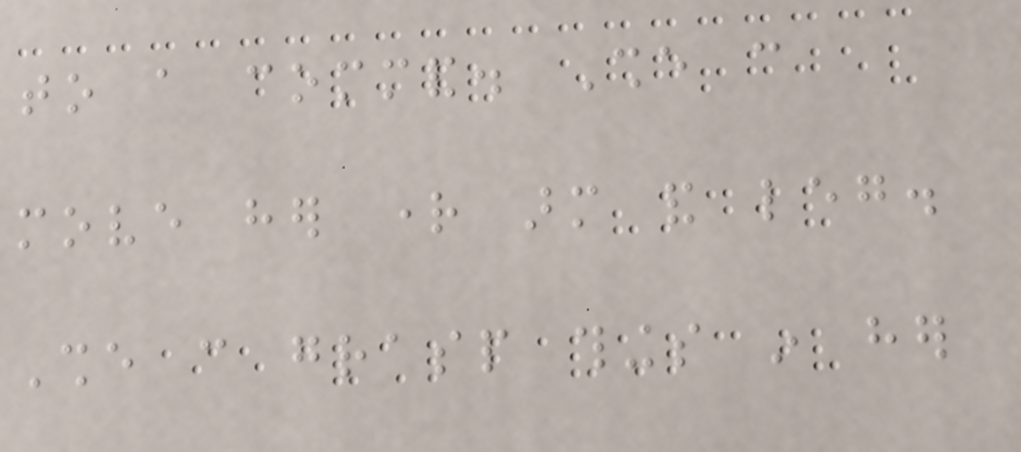to a command. She can
move her right arm and leg.
She can grasp things in her
